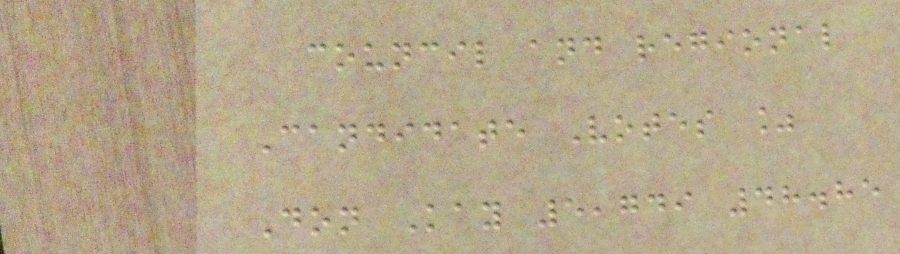council and regional
Candidate Votes %
Don Kay 5,749 48.85
